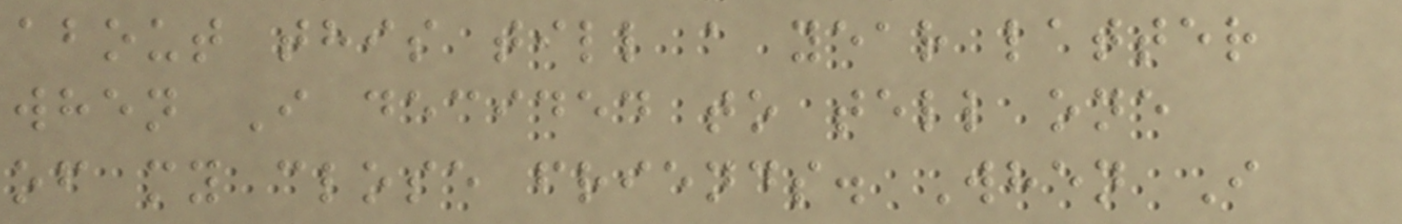about this till a year latter
when I decided to tell one
of my close friends. When I
